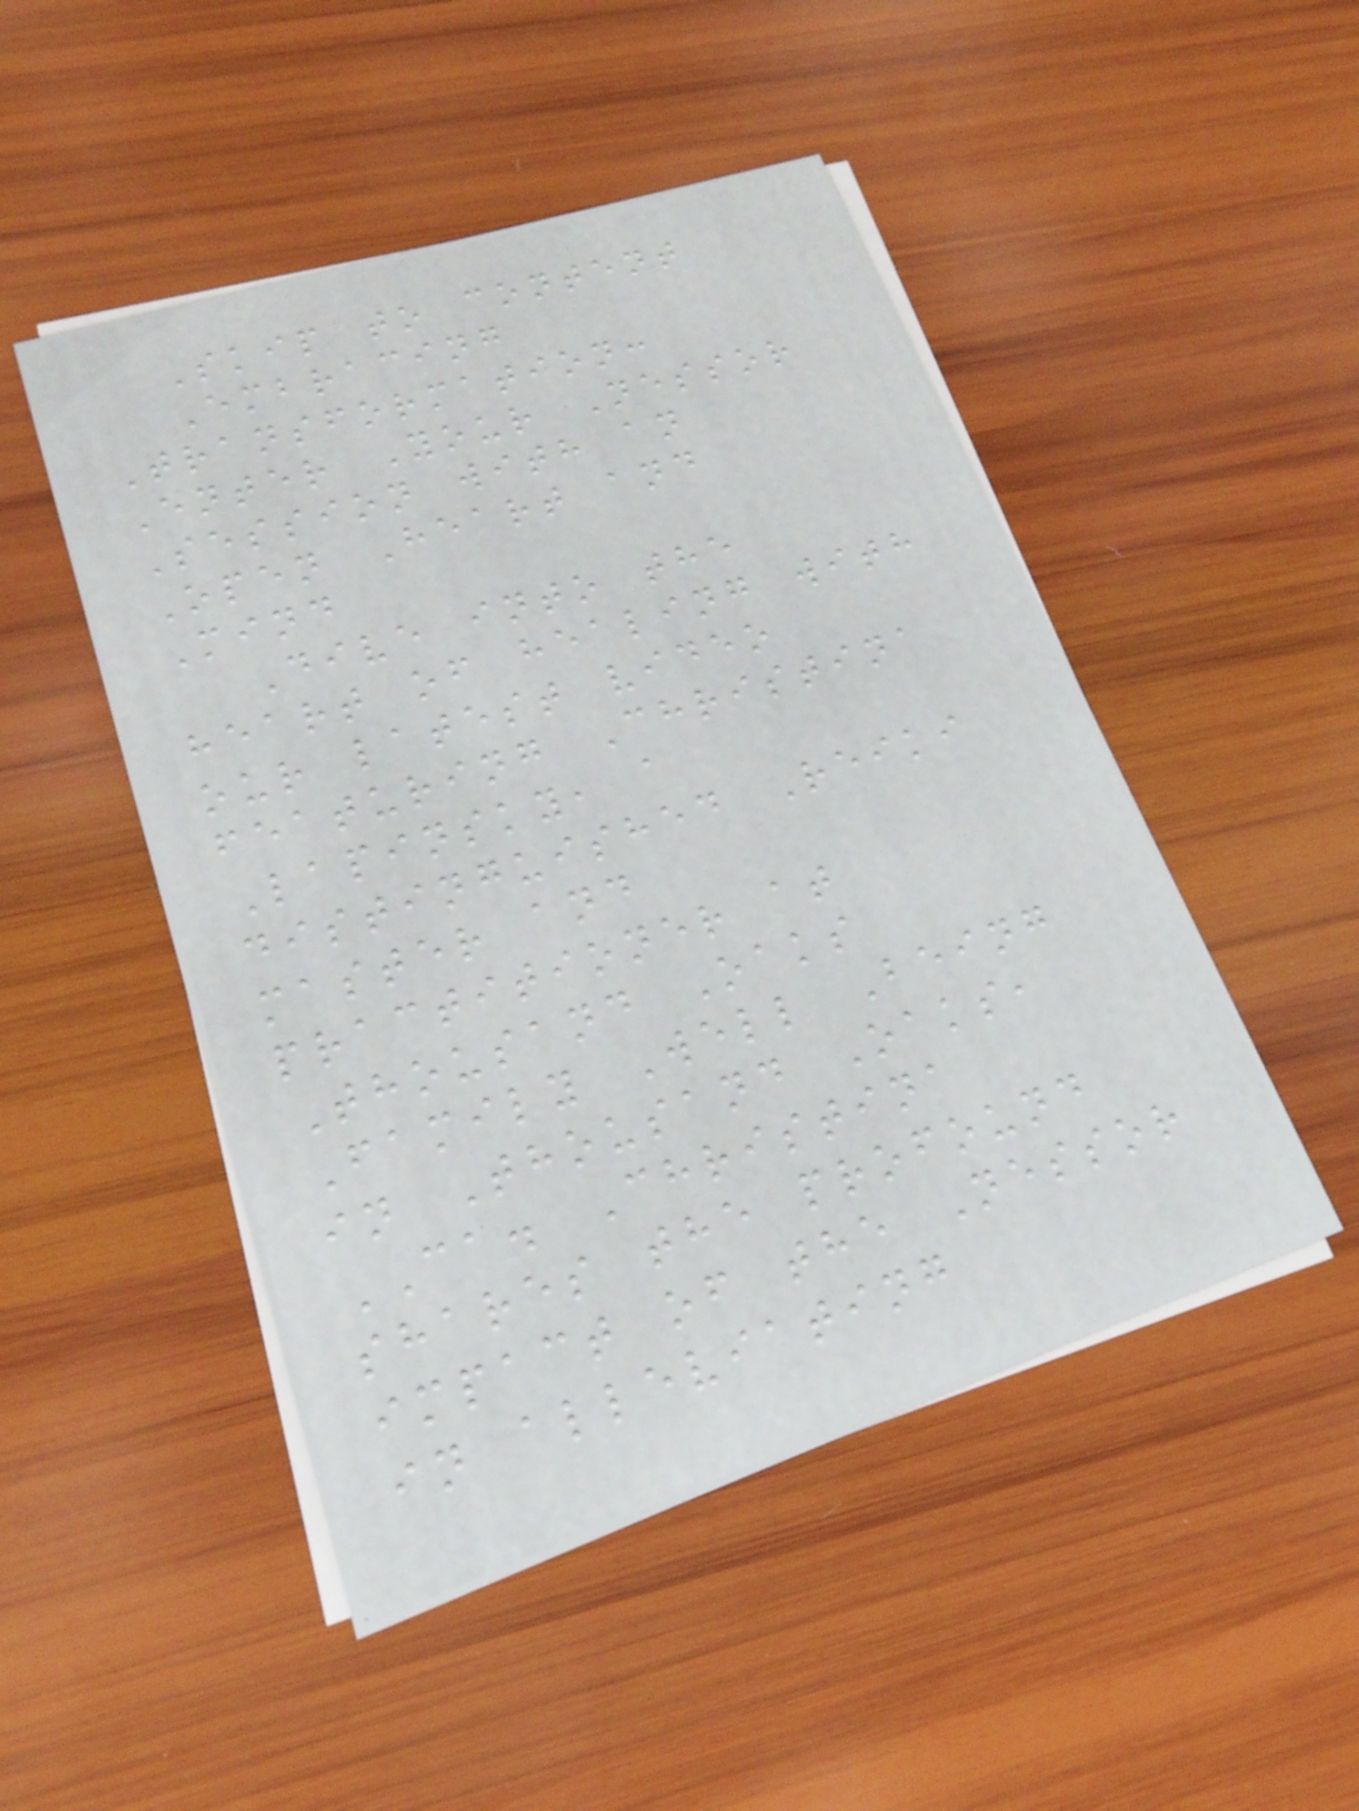Skip to content
Embracing
Transformation:
Enter Your Nessor
Session with an
Open Heart and
Mind
Dive into the
heart of healing with
our latest video
featuring Christina
Lapinsky, a
distinguished Reiki
master and
practitioner at
Thousand Oaks
Family Well Being
in Thousand Oaks,
CA. Christina
shares the profound
impact of the Nessor
in alleviating
